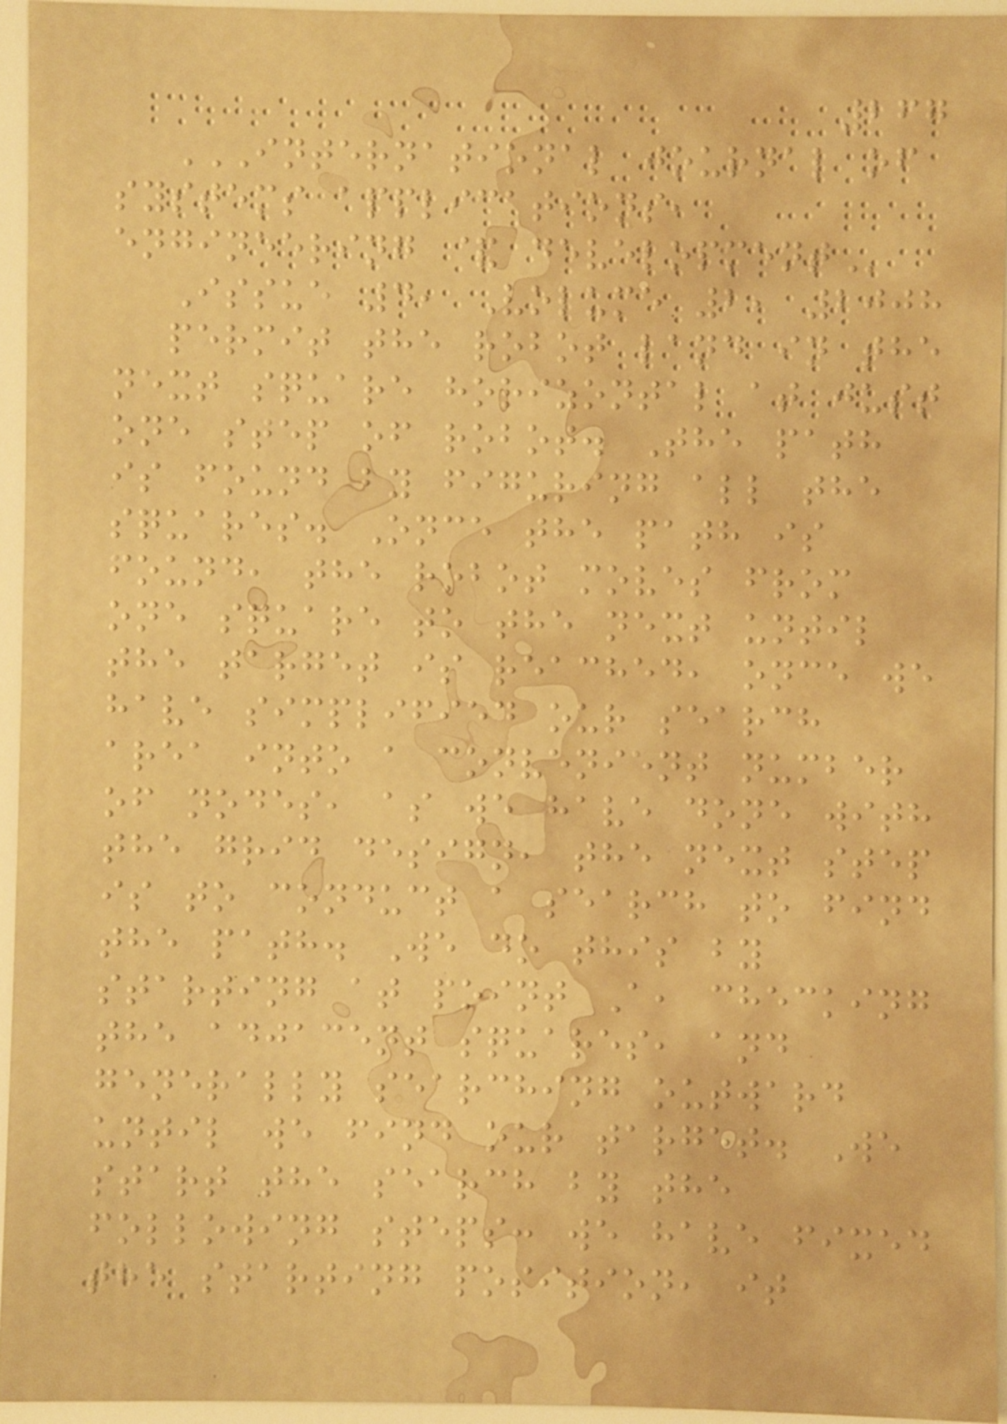267
INTERNATIONAL JOURNAL OF
SYSTEMS APPLICATIONS,
ENGINEERING & DEVELOPMENT
Issue 4, Volume 2, 2008
permit the robot land in the
next square horizontal at just
one step of robot. The path
is found by figuring all the
squares. Once the path is
found, the robot moves from
one square to the next until
the target is reached, once we
have simplified our search
area into a convenient number
of nodes, as we have done with
the grid design, the next step
is to conduct a search to find
the path. We do this by
starting at point A, checking
the adjacent squares, and
generally searching outward
until we find our target. We
start the search by the
following steps: we have fixed
the starting position, it
